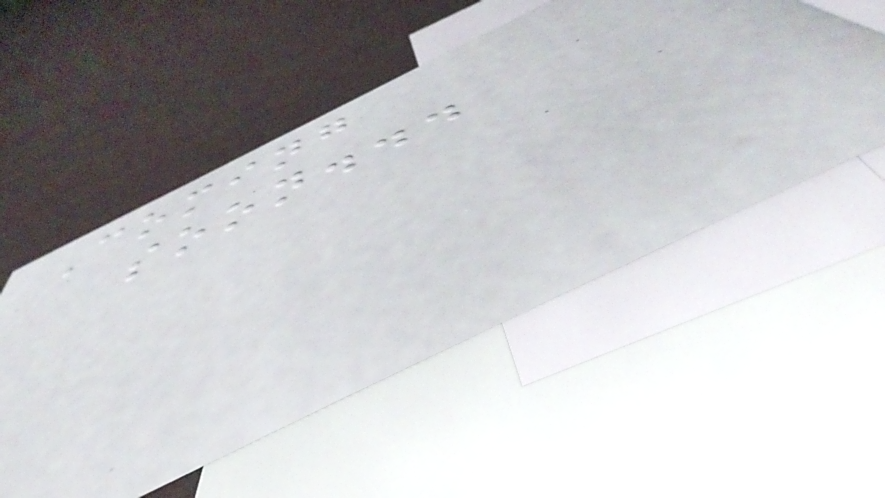Coming
soon...
